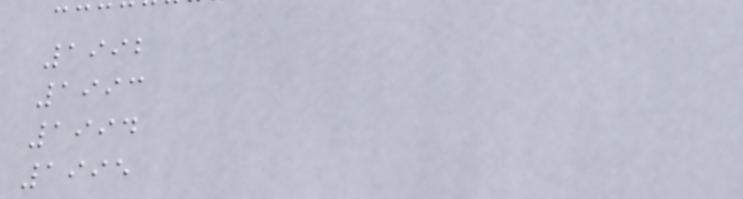1992
1993
1994
1995
